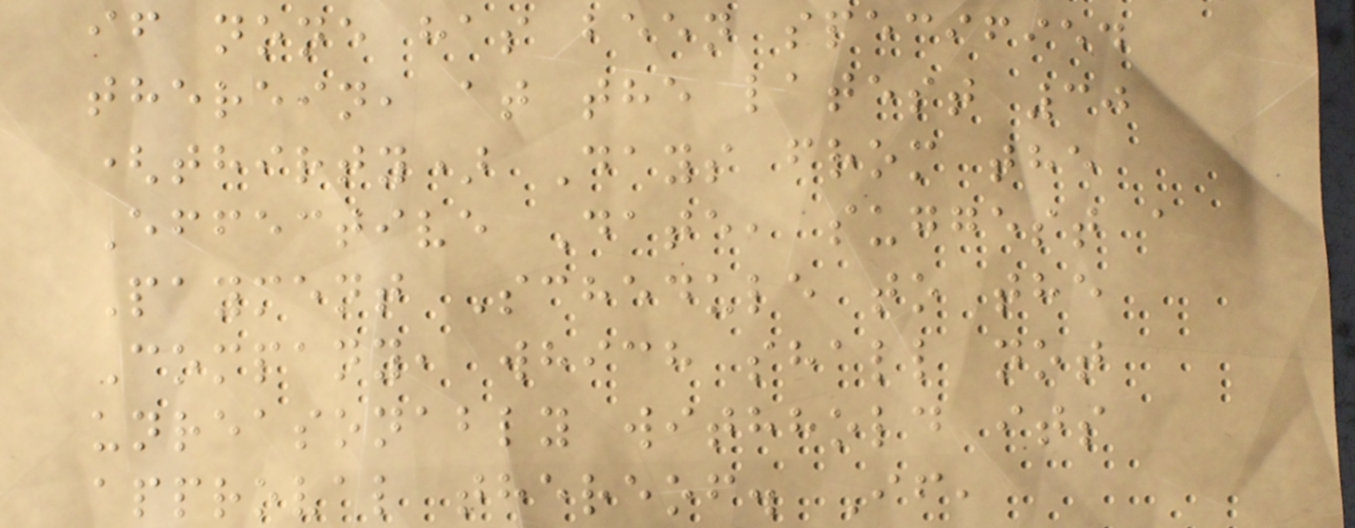if none has been specified
therein, at the latest 30
(thirty) Days from the
Effective Date, suggest a
Payment Schedule to the
Company, which shall not
unreasonably withhold its
approval thereof. If,
